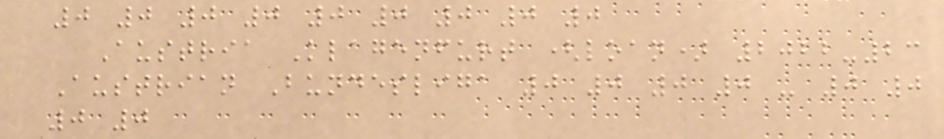0 0 0 0 0 0 0 0 0
Austria Klagenfurt (loan) 2022-23
Austrian Bundesliga 0 0 0 0 - 0 0
0 0
